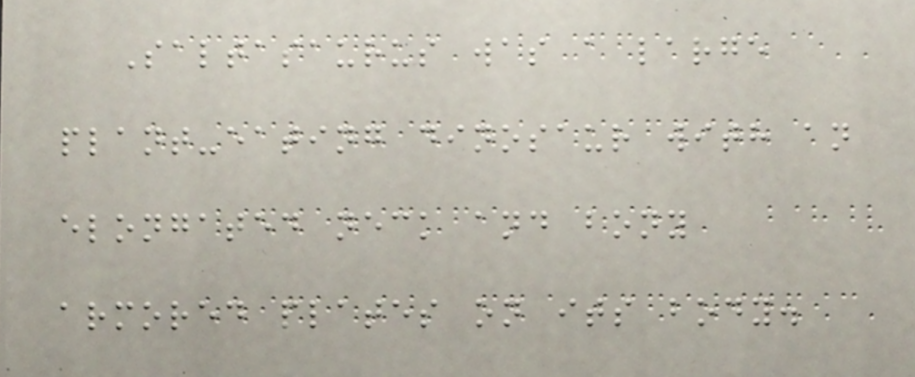Saltasaurus was a large
plant-eating dinosaur with an
elongated neck and bony
armored plates on its body.
